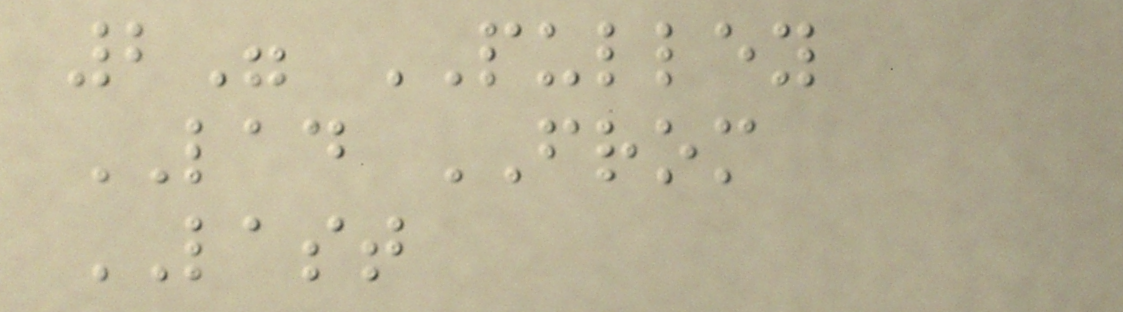2" PULLEY
LAD FROM
LAST
